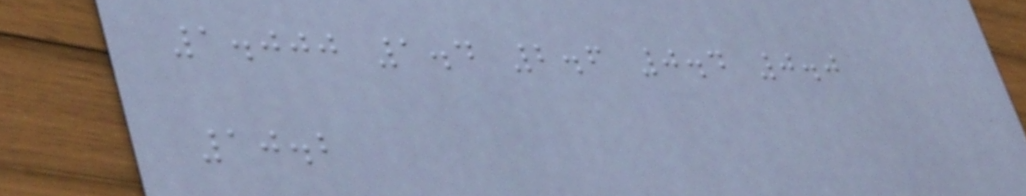1.000 1.4 2.6 0.4 0.0
10.2
